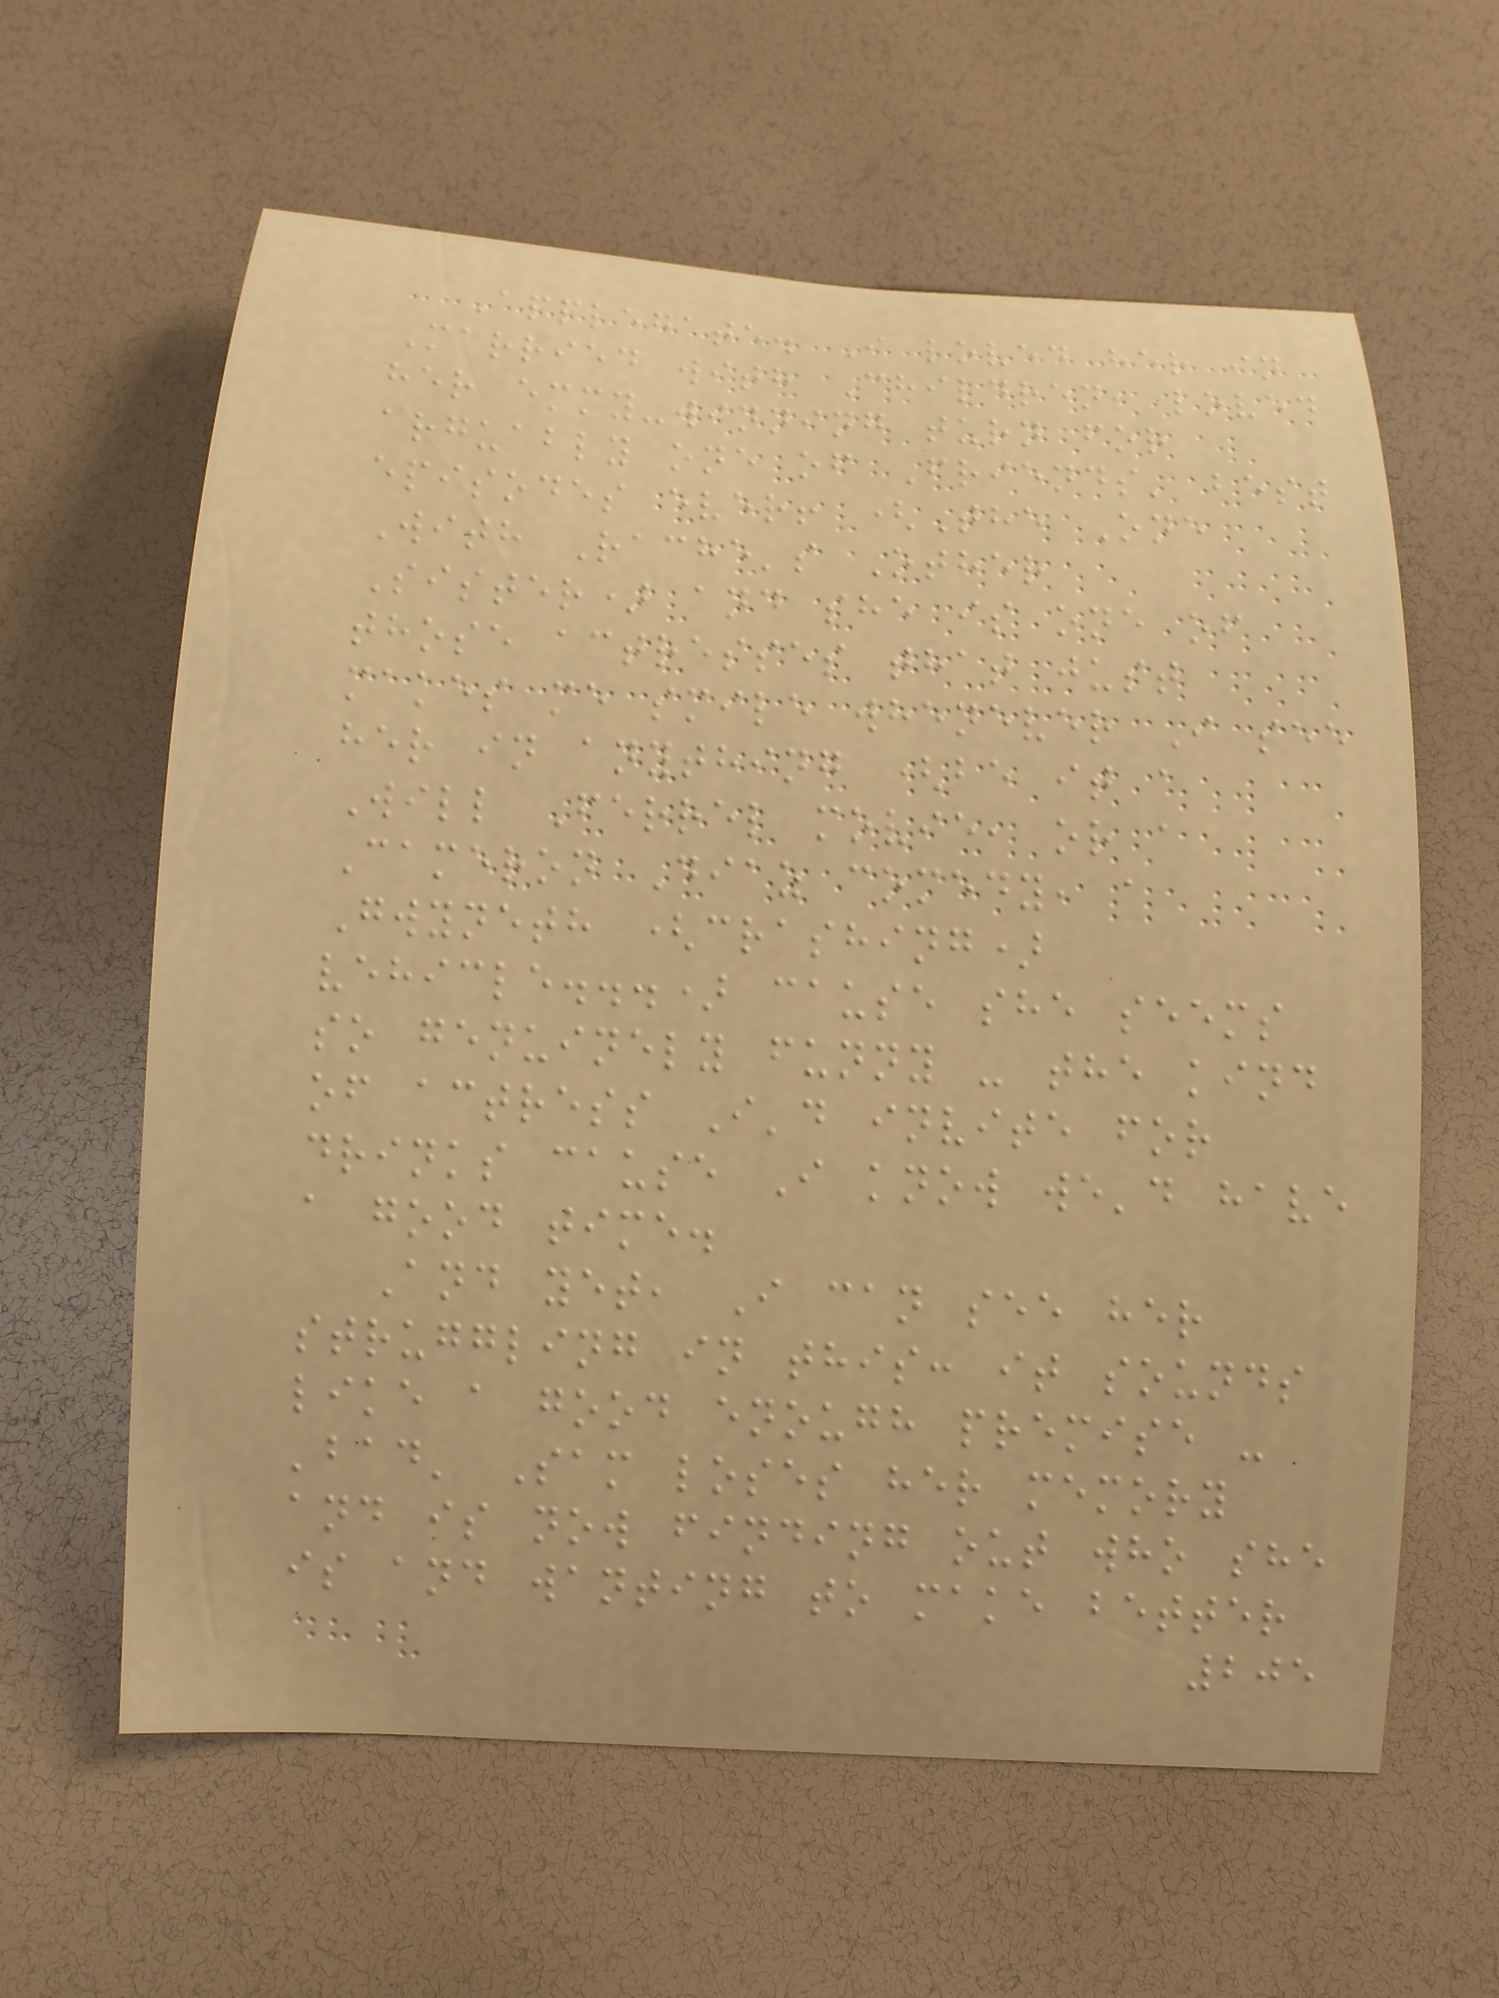Applegate. I loved her in
Married with Children, loved
her emmy-winning turn for
arguably one of Friends' best
episodes ever! (The One
With Rache's Other
Sister) and she is one of
those actresses that just
makes me smile whenever I see
her in anything (be it a
Will Ferrel movie, or a
Cameron Diaz comedy, a
Gwyneth (crashing)
vehicle...) cause she seems
so genuinely funny - the kind
of actress I'd invite for
drinks cause I know we'd have
a good time.
And yet, I can see her
struggling in this: it sounds
like a good enough premise -
'bad' Sam loses her memory
and is now finding out who she
is and wanting to make better
205
